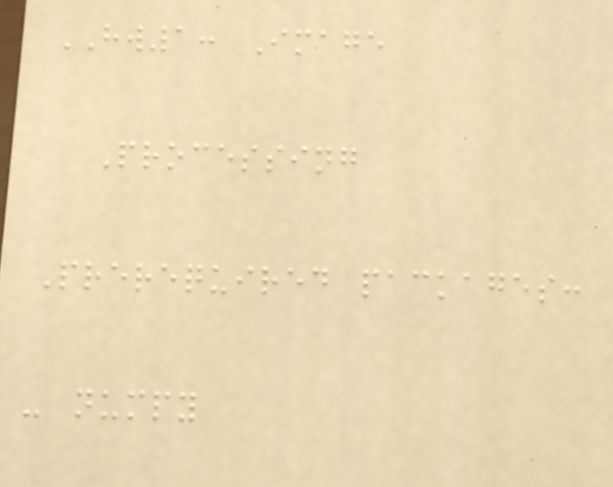HW1: Image
Processing
Prerequired packages:
- numpy
